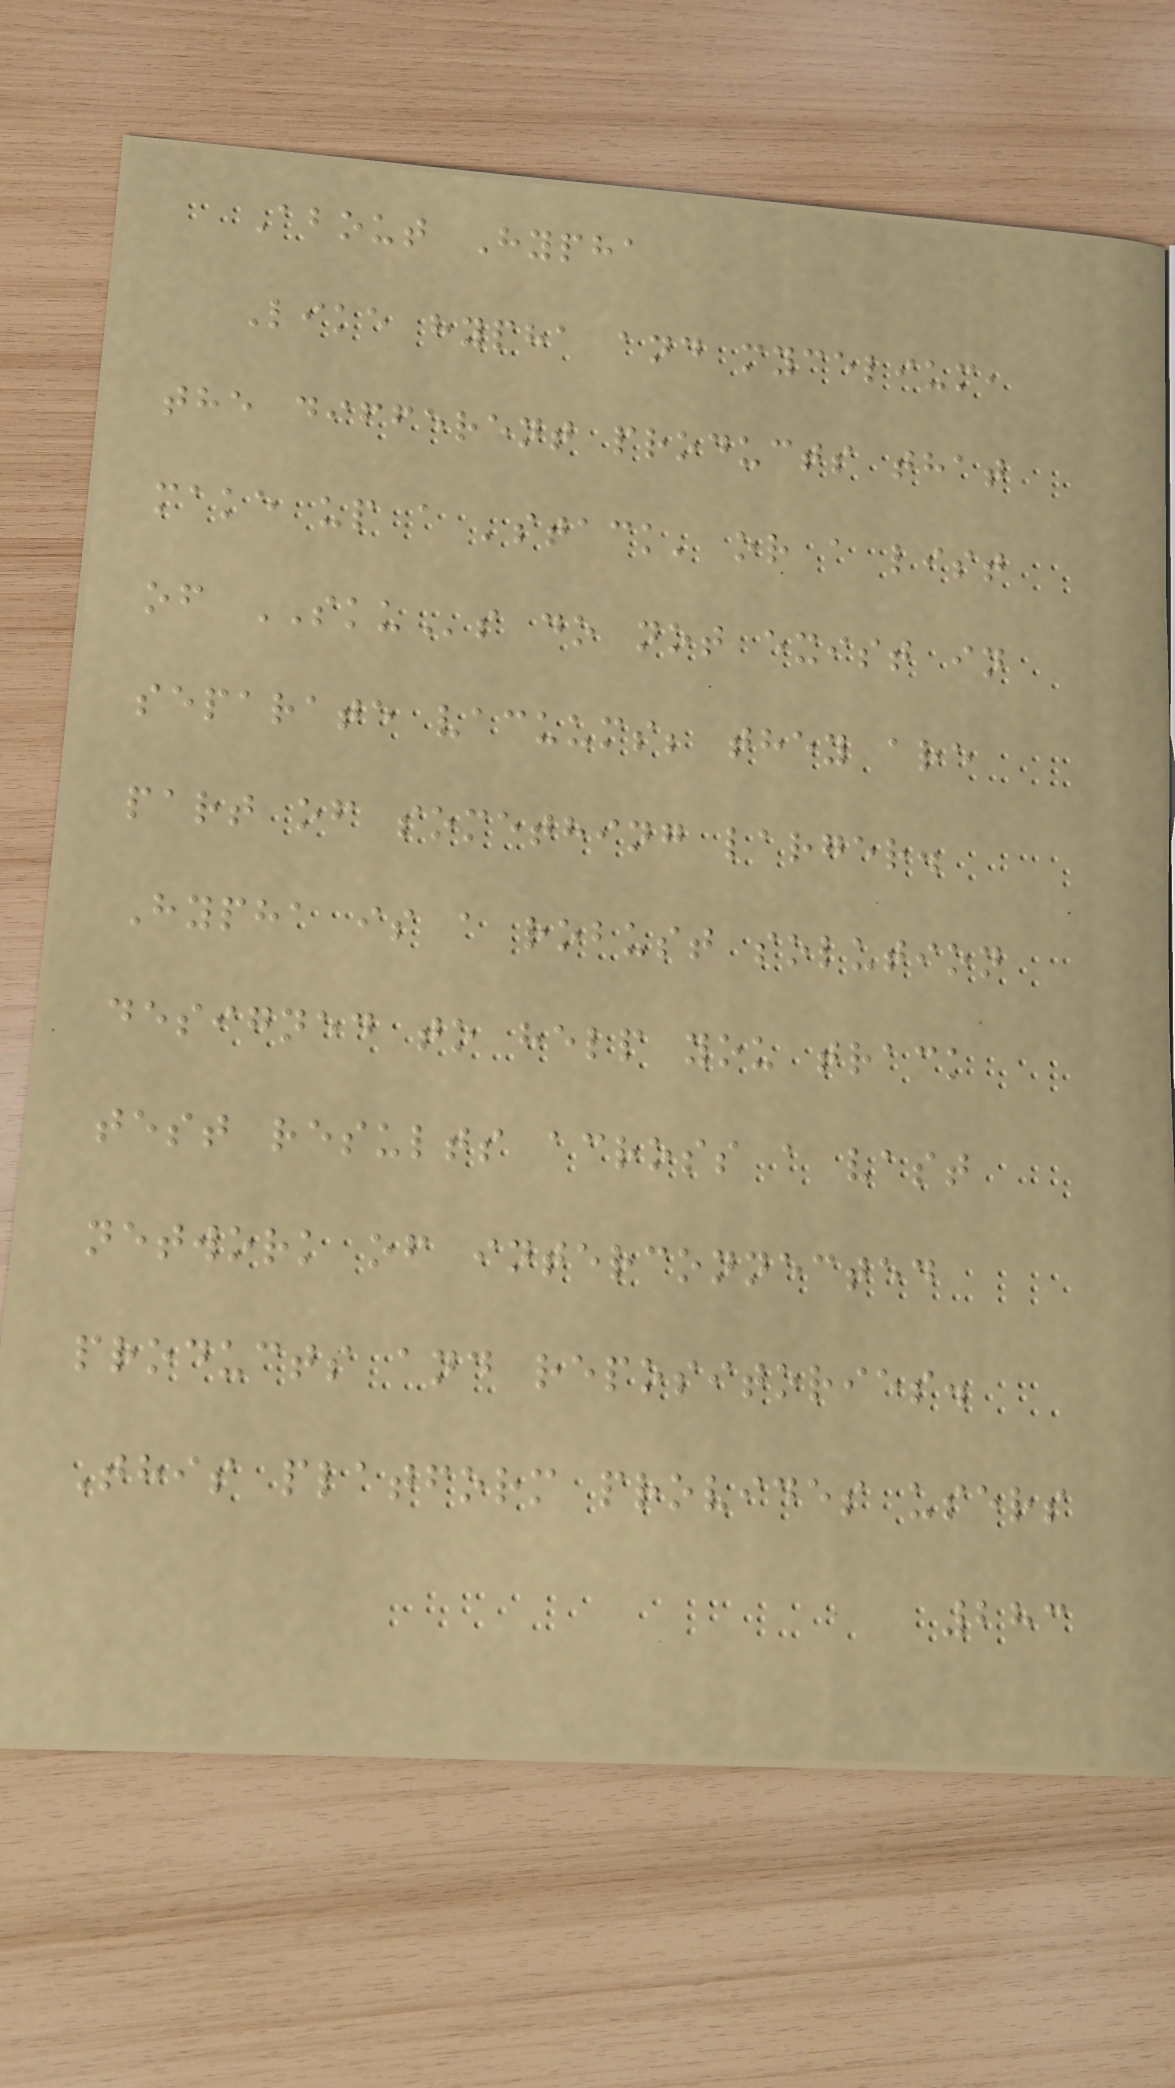About Hypha
Like hypha and mycelium,
the different products that
make up a 'stack' or a list
of SKUs do not exist in
separate vacuums; they are
part of something larger.
Hypha is a robust solution
designed to help you track
test results across a vast
network of interconnected
products and repositories.
This platform provides users
283
